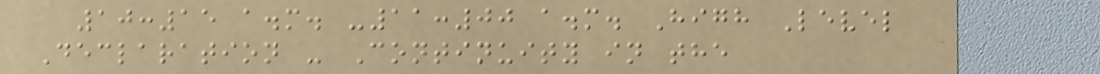10:15 a.m. -11:00 a.m. High Level
Declaration - Continuity in the
